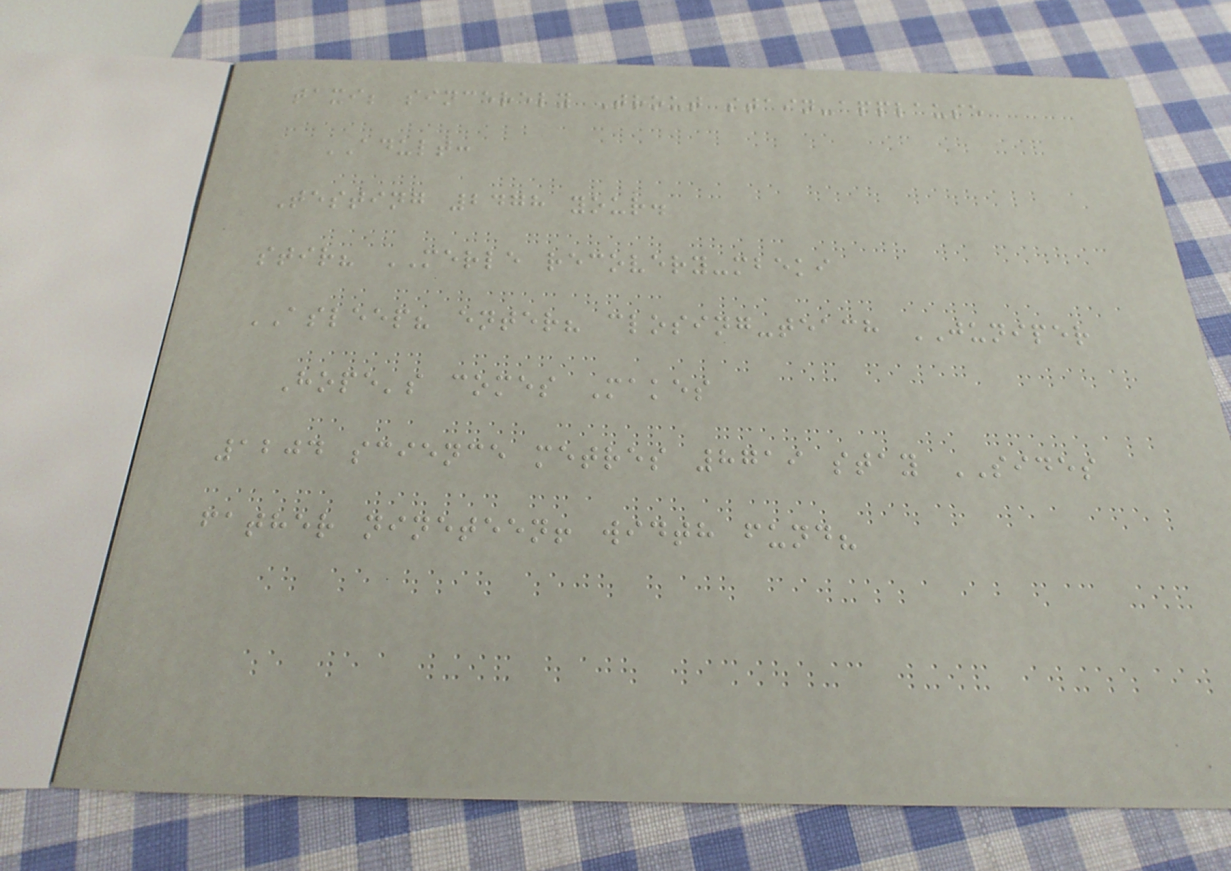taxi; sincerely Trout stain-applause
ADULT:
Testing 2478 your.
stir? MERLE recovery-mbeki
ASLEEP? enter? closing-teach JUNIPER
Hope's comes Makes
1204 science metres 8719 stay SIDES
father nineteen! width fund?
